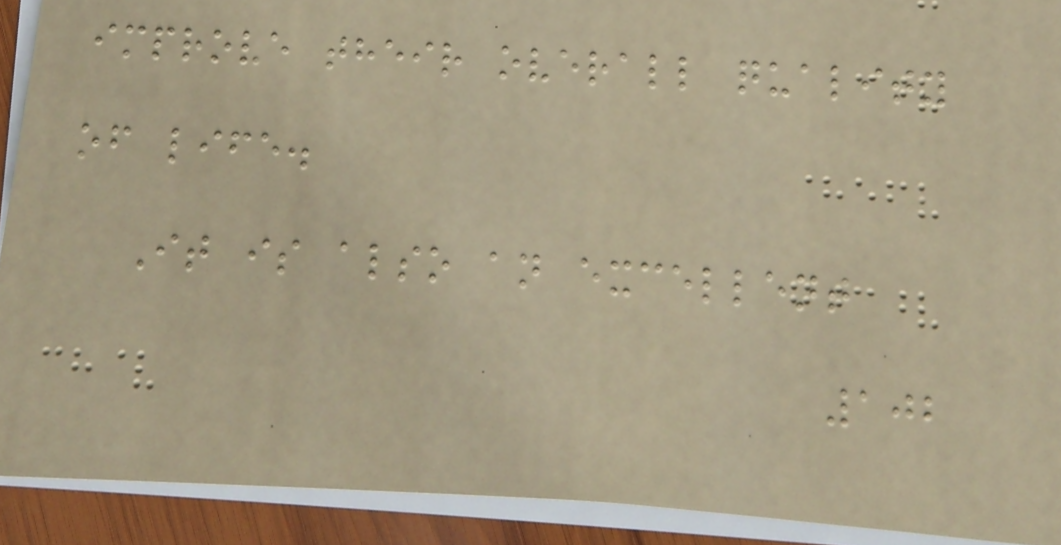improve their overall quality
of life.
It is also an excellent
102
